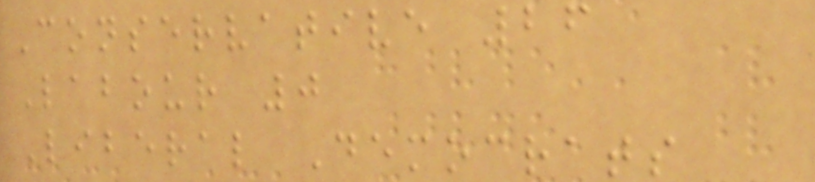Conservative 26
Labour 0
Liberal Democrats
